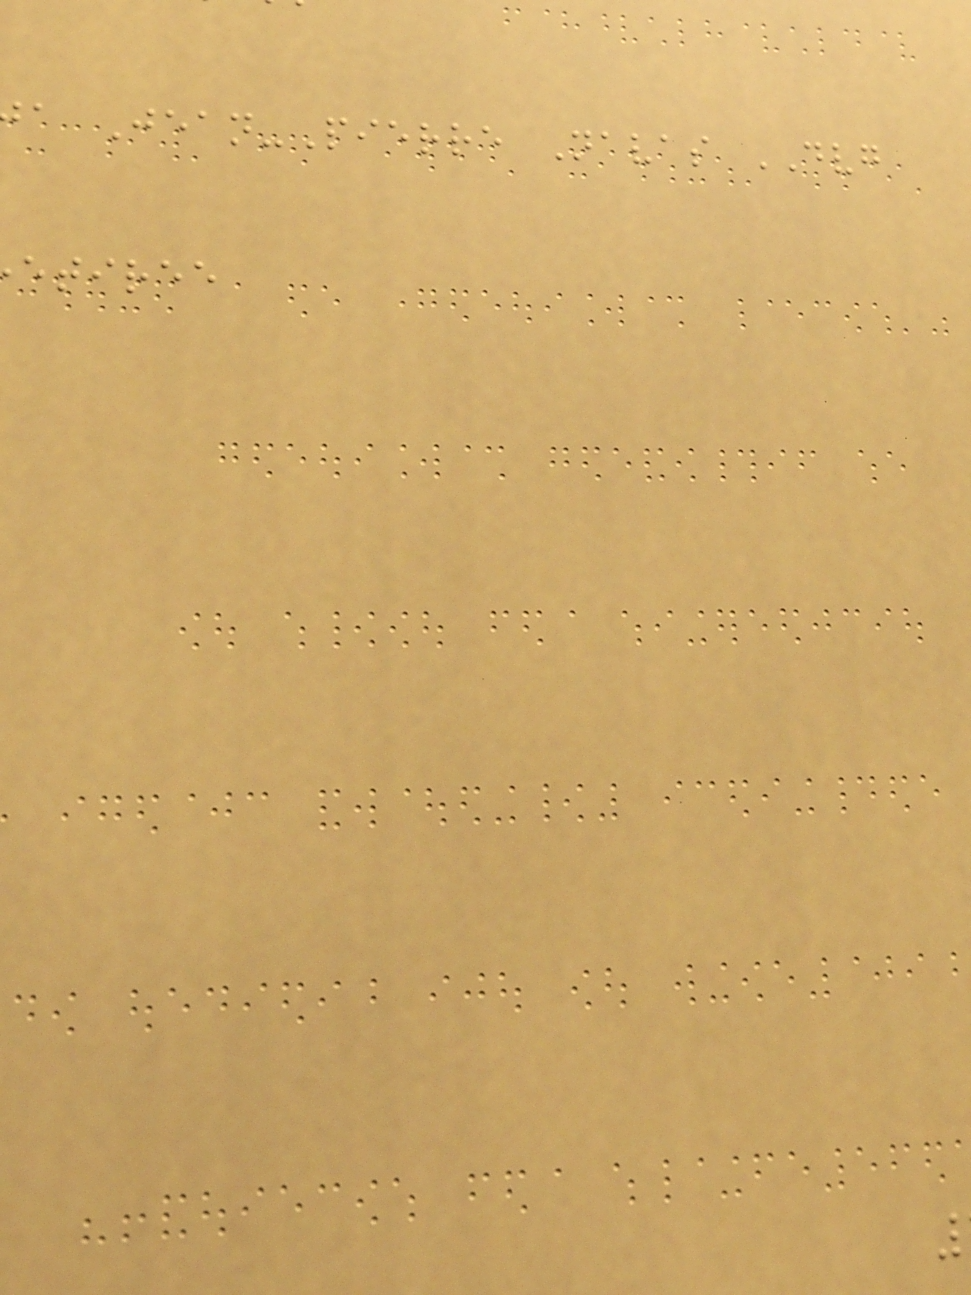a Jean-Pierre Navas DVG
etiree
